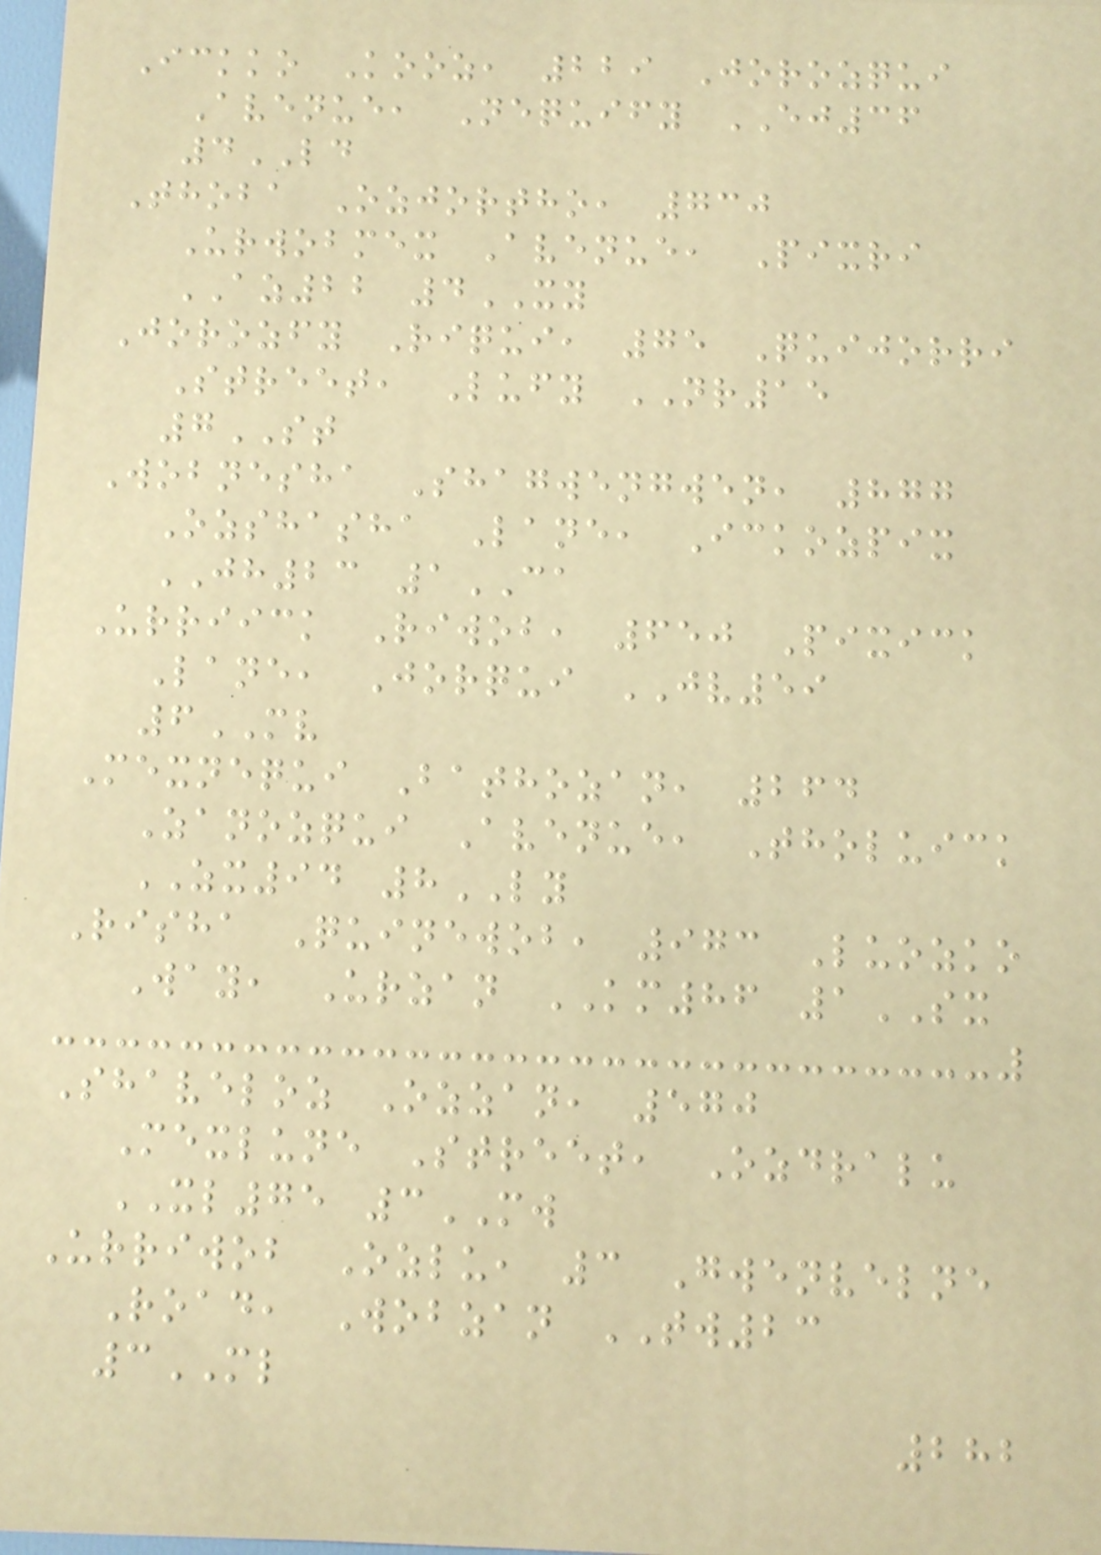Ickko Kooz, 229 Jorozqui
Avenue, Nequify EJ36
4LD
Thoba Ozjortho, 730
Urwobmex Avenue, Pixri
AZ22 4XY
Jorozfy Riqui, 75 Quijorri
Street, Lufy NR15
7ST
Wobnesha Shagwengwen, 877
Ozshasha Lane, Ickozpix
JH23 1CA
Urriick Riwob, 650 Pixick
Lane, Jorqui JV59
6MV
Mexnequi Bathozan, 264
Zanozqui Avenue, Tholuick
ZX94 8LY
Risha Quinewob, 973 Luozko
Way, Urzan KM86 1SX
Shaveloz Ozzan, 570
Mexlune Street, Ozdralu
XL75 3MW
Urriwob Ozlu, 3 Gwenvelne
Road, Wobzan TW23
3ML
282
